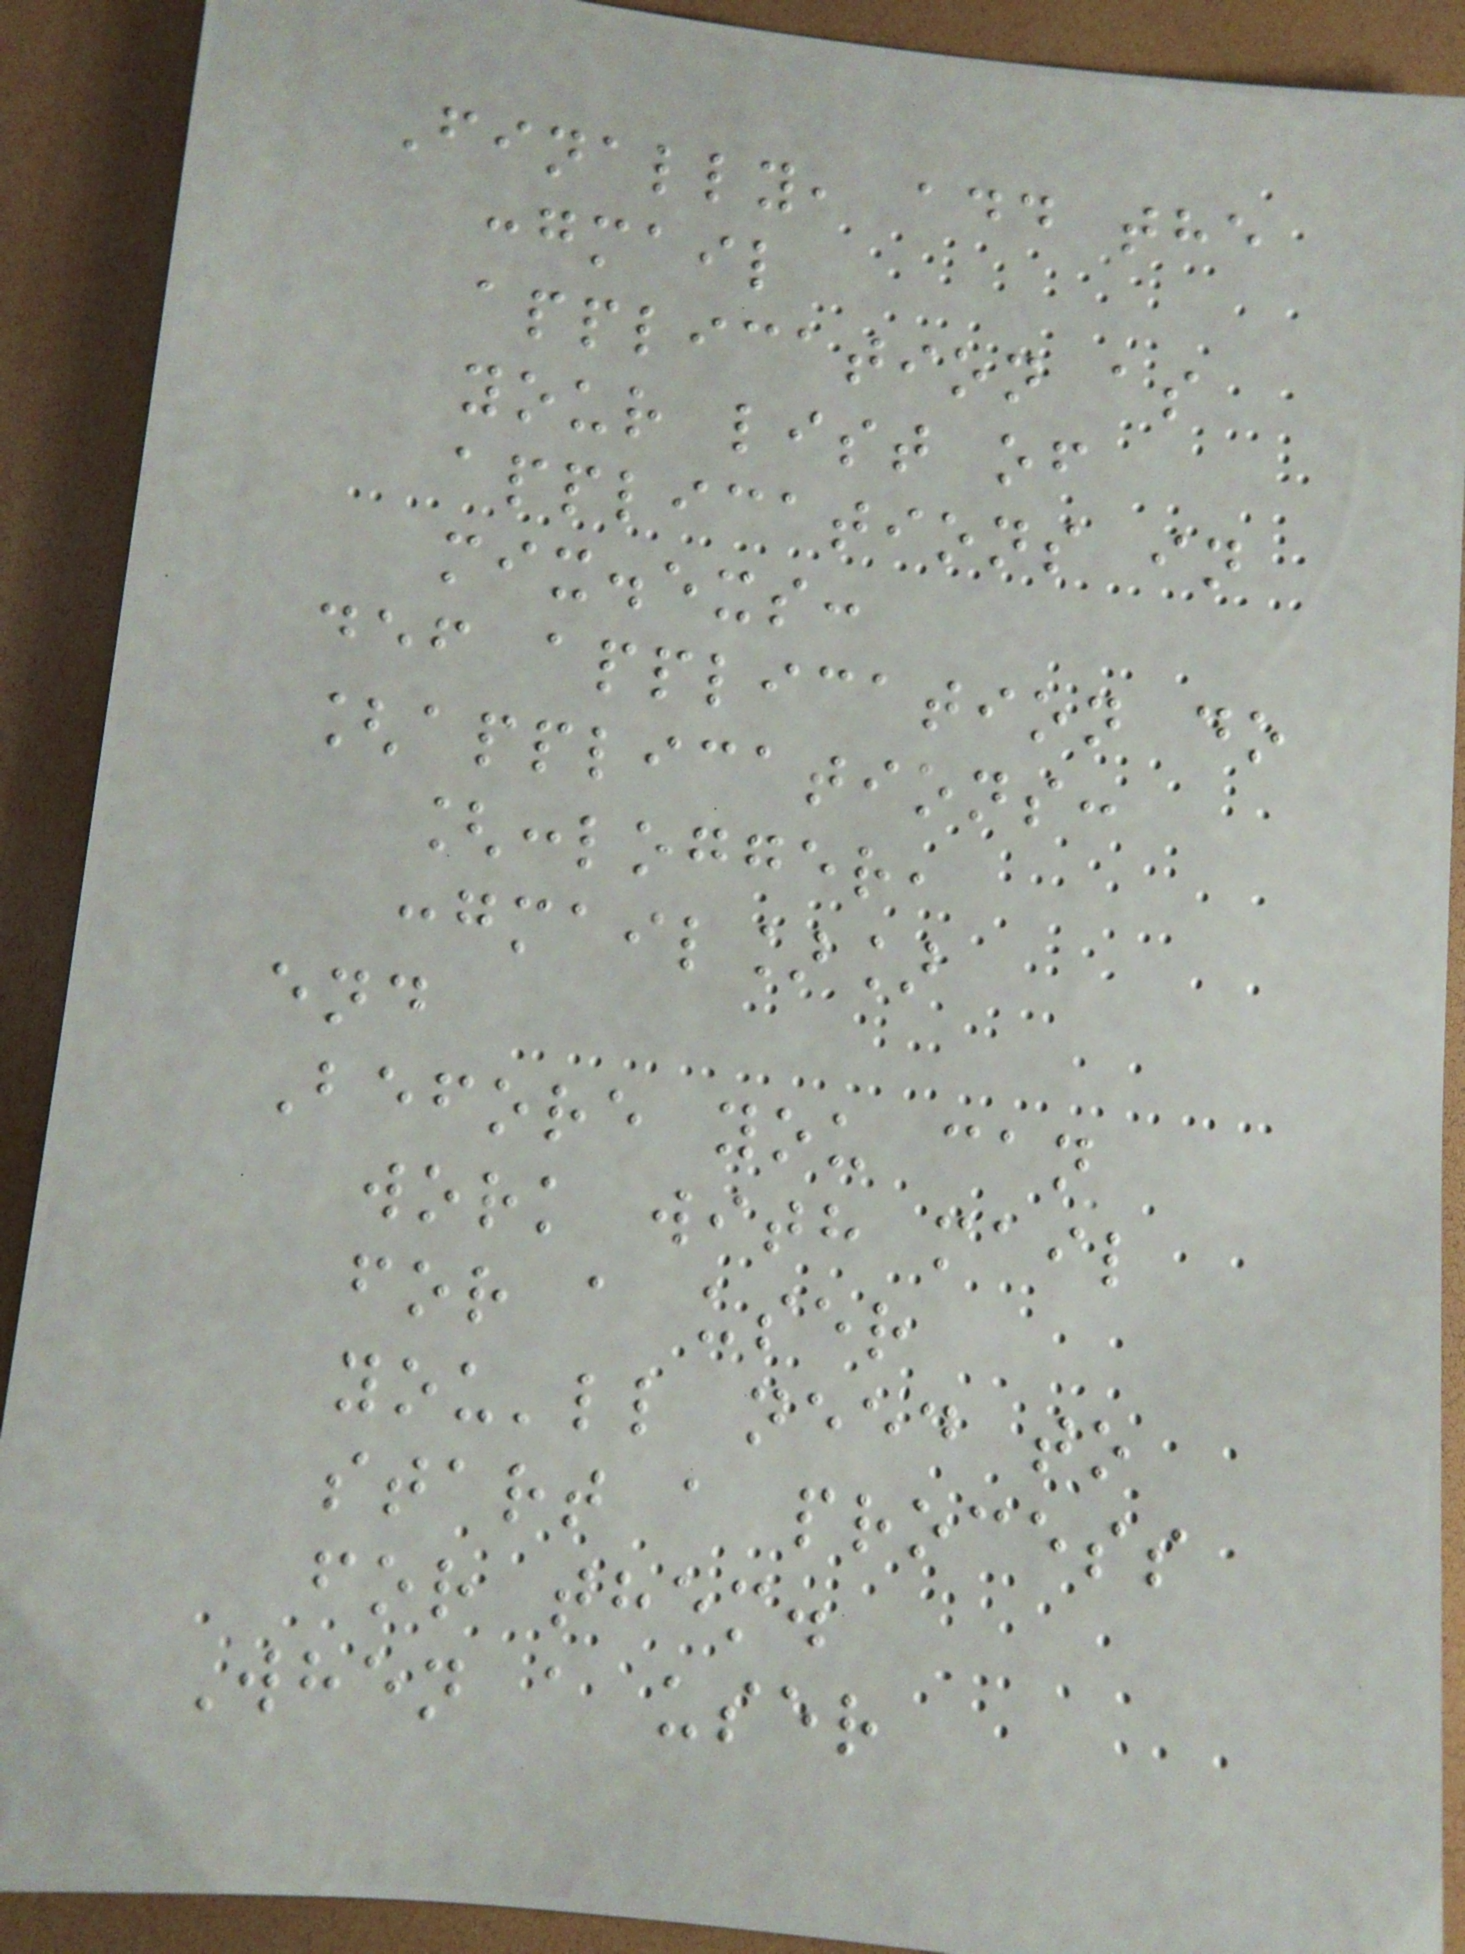Finally, add the
:gmail
application as
your list of
applications in
mix.exs:
def application do
[applications:
[:logger,
:gmail]]
end
Before you can
work with mail
for a user
you'll need to
start a process
for them.
When a user
